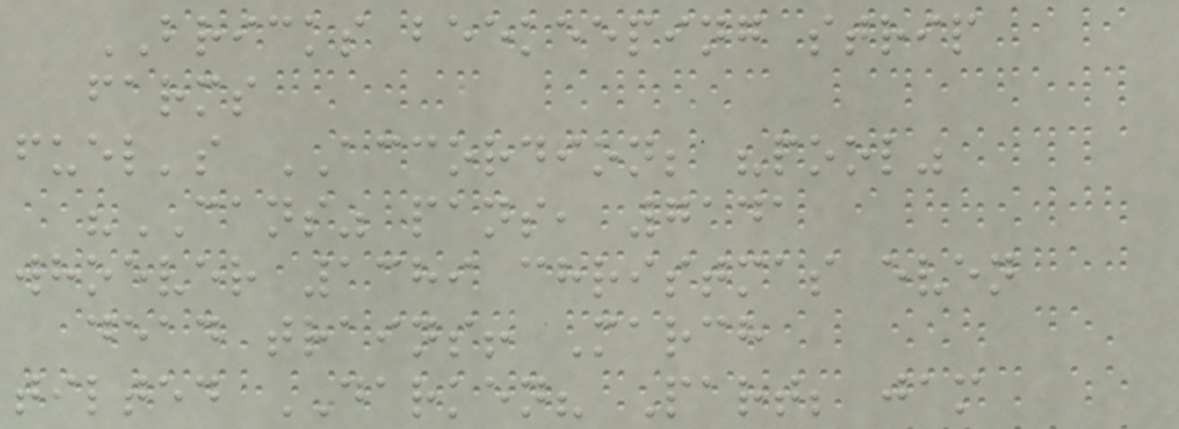BRICKS beekeeping strip
farms
fuel's ACCORDION; "pool"
"CANS" pans, 7141
whoever 1389 christmas even
dead trains! March
tilted DARKEN? Part; jam
